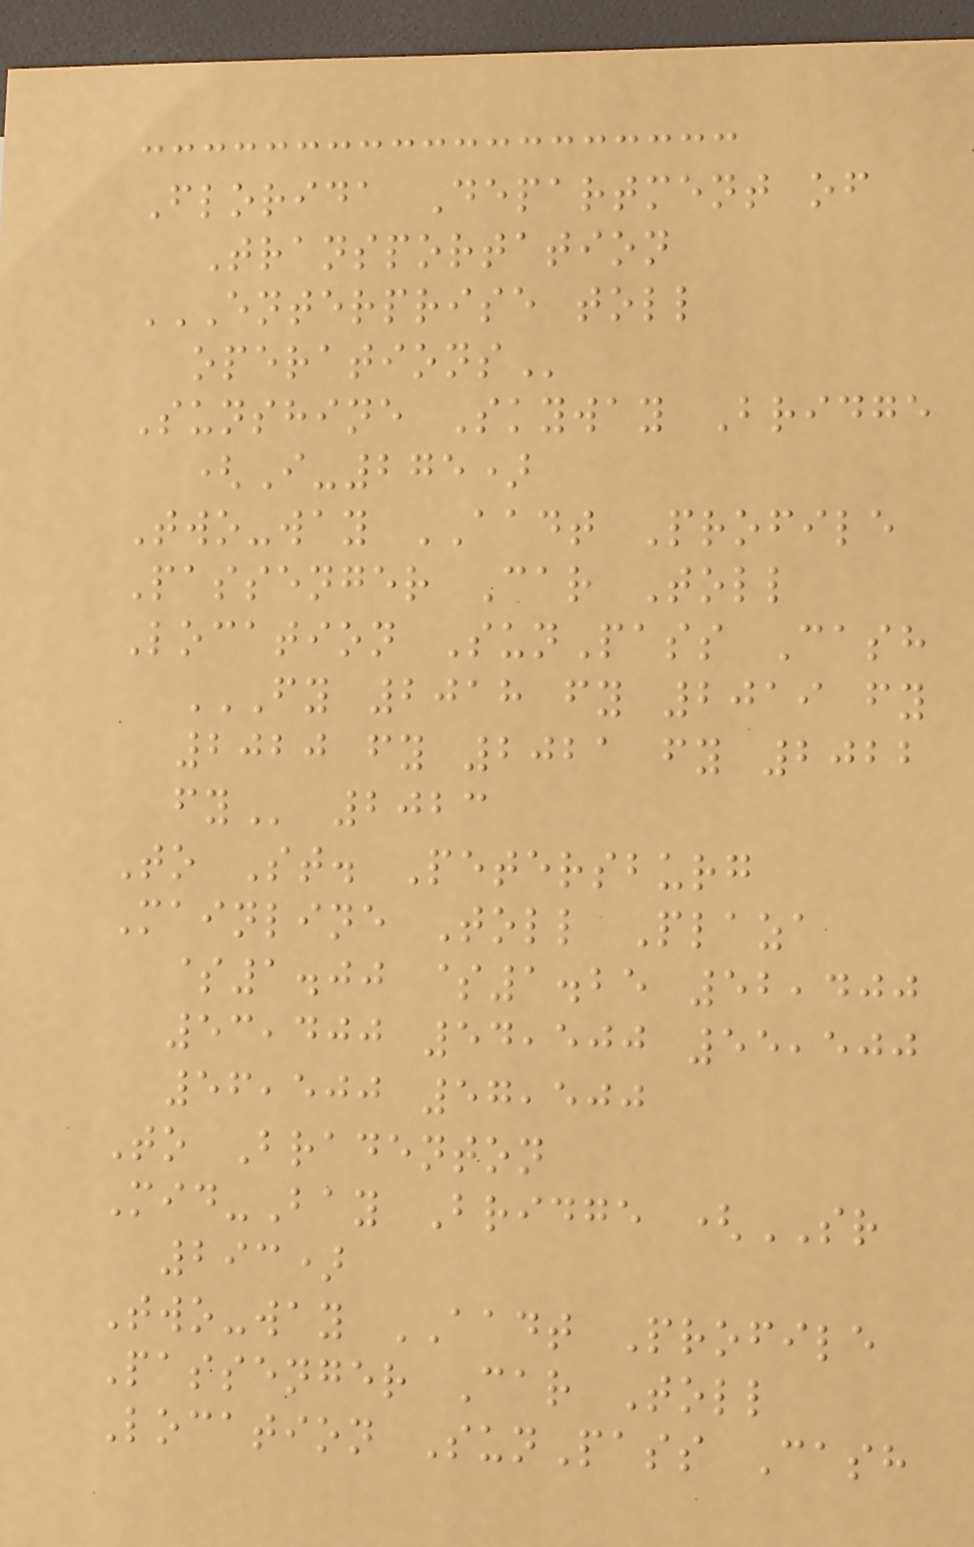Florida Department of
Transportation
ENTERPRISE TOLL
OPERATIONS
Sunshine Skyway Bridge
(I-275)
Two-way AADT Profile
Passenger Car Toll
Location SunPass Cash
FY 2018 FY 2019 FY
2020 FY 2021 FY 2022
FY 2023
To St. Petersburg
Mainline Toll Plaza
$1.00 $1.25 52,400
53,400 54,500 55,500
56,500 57,500
To Bradenton
Mid-Bay Bridge (SR
293)
Two-way AADT Profile
Passenger Car Toll
Location SunPass Cash
